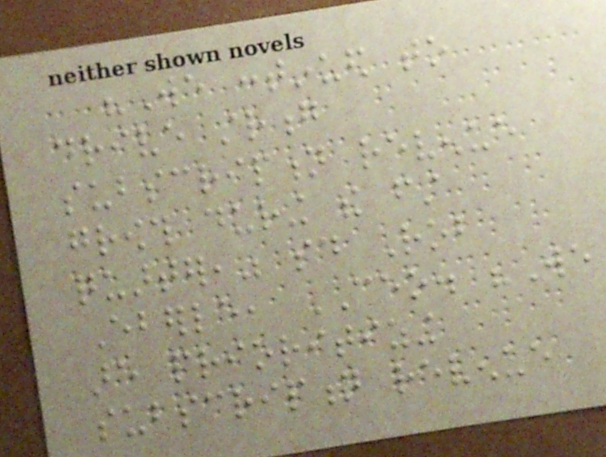"We continued to
drive strong
subscription revenue
growth during the first
quarter," said Rob
Eberle, CEO. "We
are prioritizing
subscription revenue
